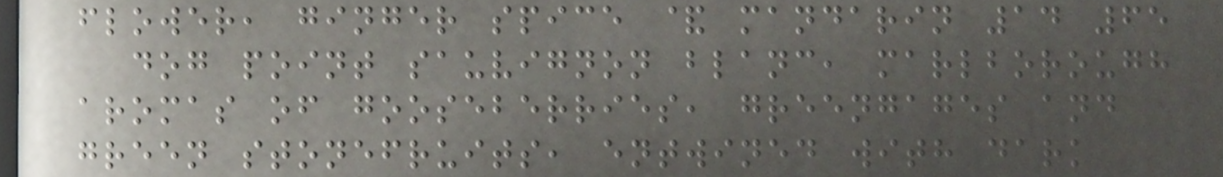flower, ginger spice & mandarin 14 65
dog point sauvignon blanc, marlborough
aromas of gooseberries, greengages and
green stonefruits, entwined with dark
